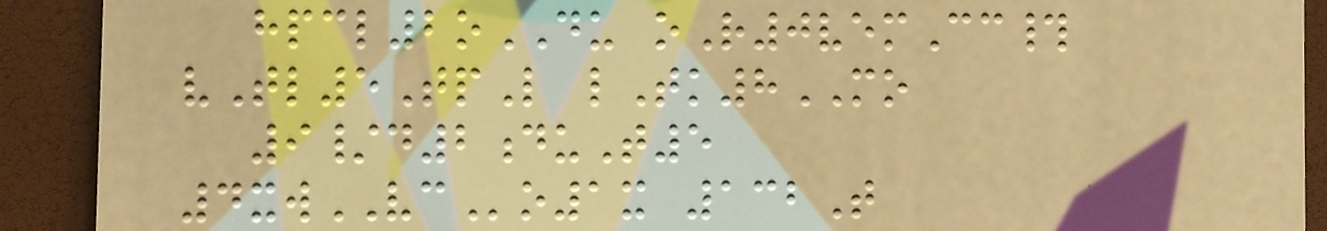hpcl2oDU oR0vemCc#
vTl5TpL lTk8MO
9/d2duT5
4xwVCo1x 132T
